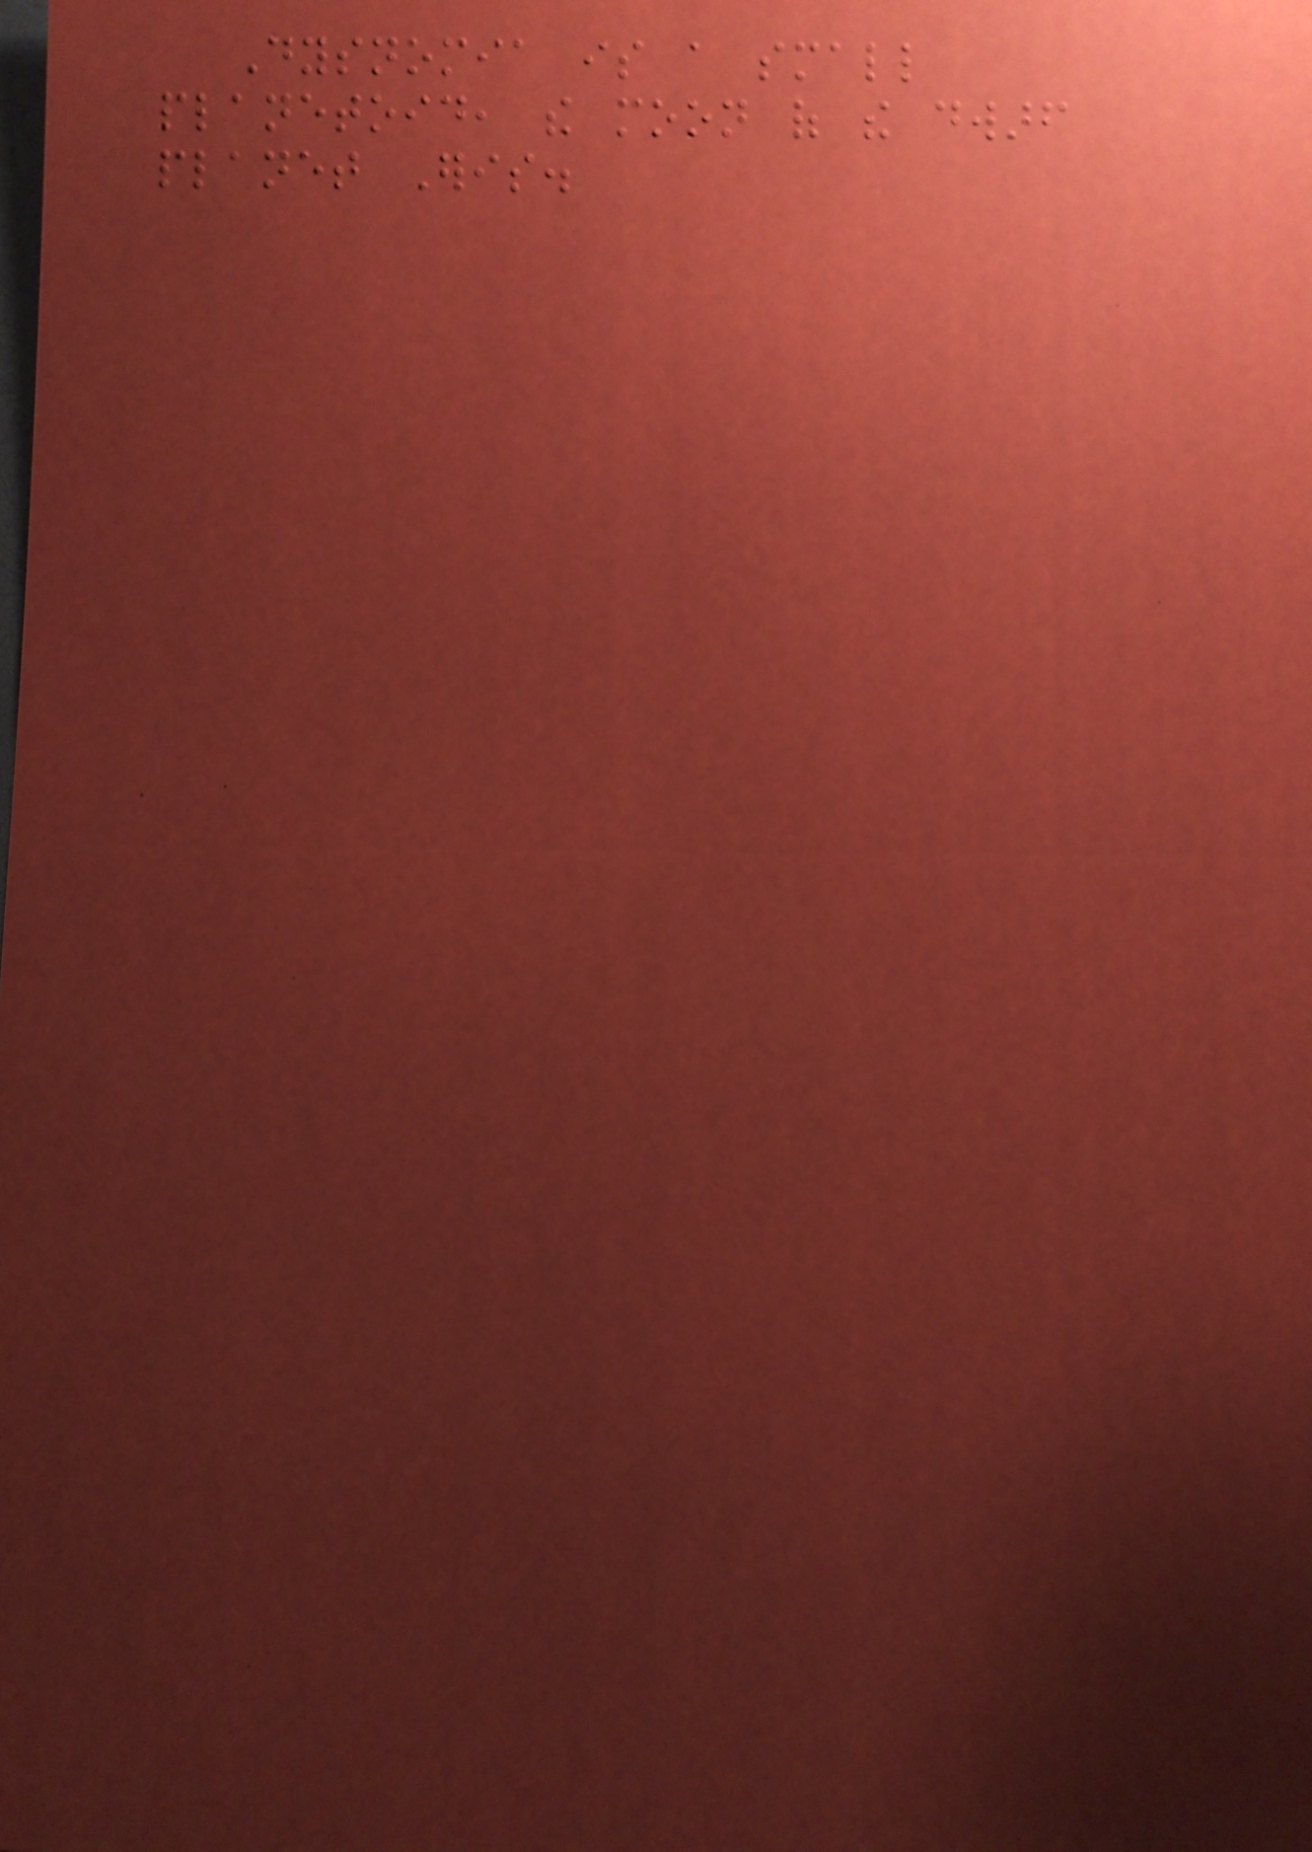Dysnomia is a small
planetoid, the moon of the dwarf
planet Eris.
